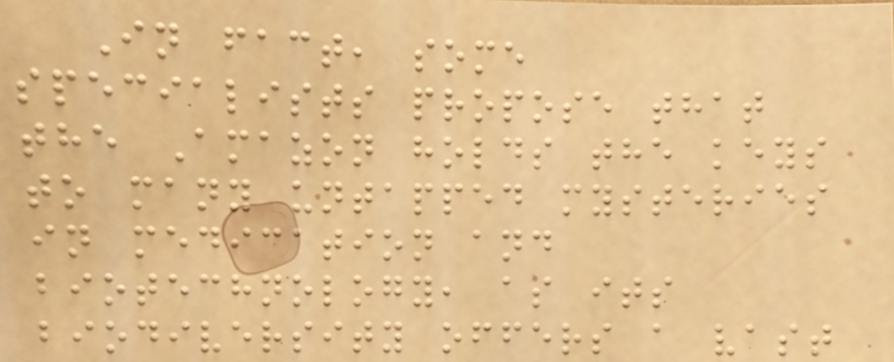In fact, some
specialists propose that
the Amazon holds the keys
to many untapped mysteries
in medication and
biotechnology, as its
biodiversity offers a vast
